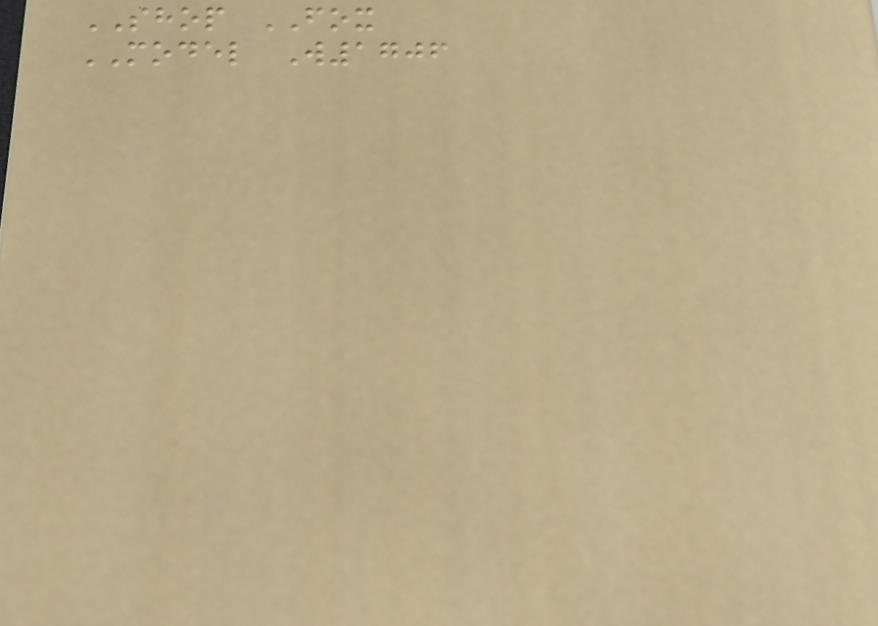SHOP FOX
MODEL W1706
